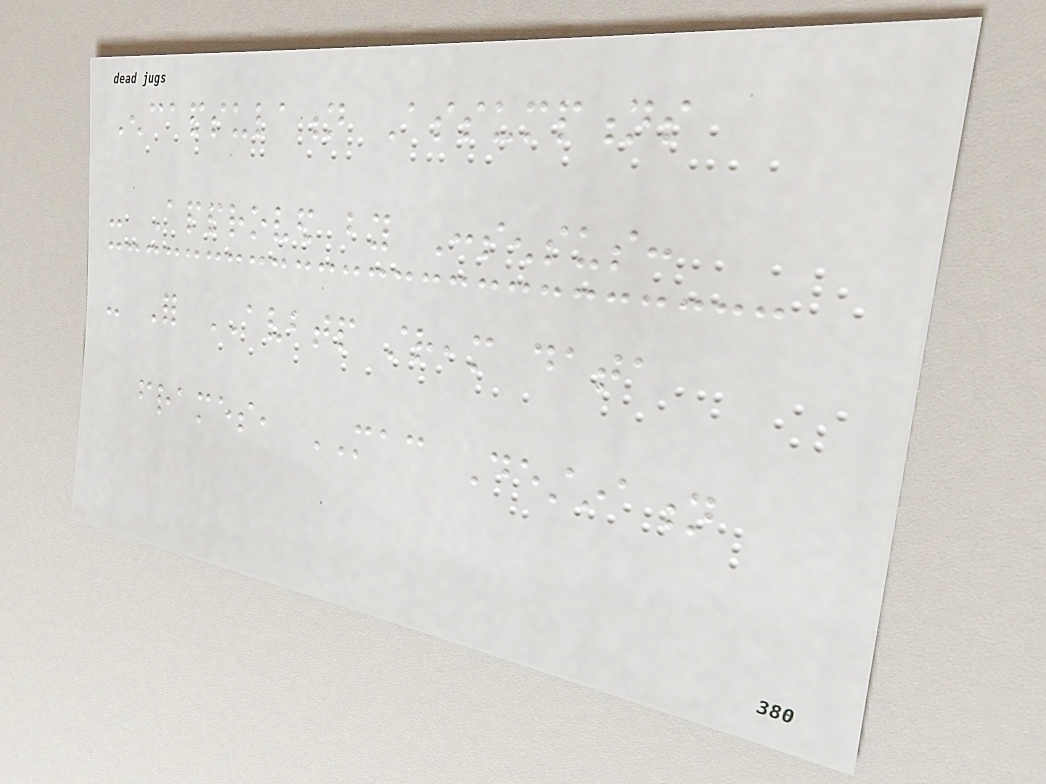Encapsulation Assumptions
- Approved by Consensus:
- For AVBTP stream data
frames, MAC Destination
